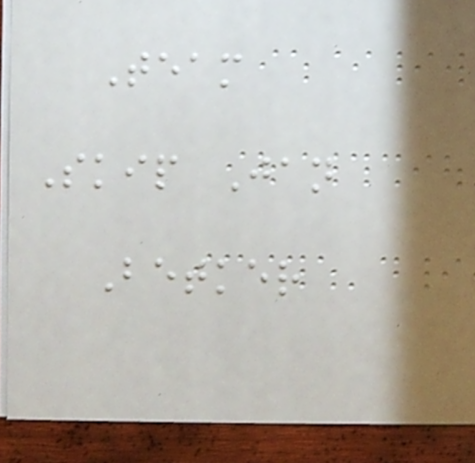Team
Skip Jan
Betker
